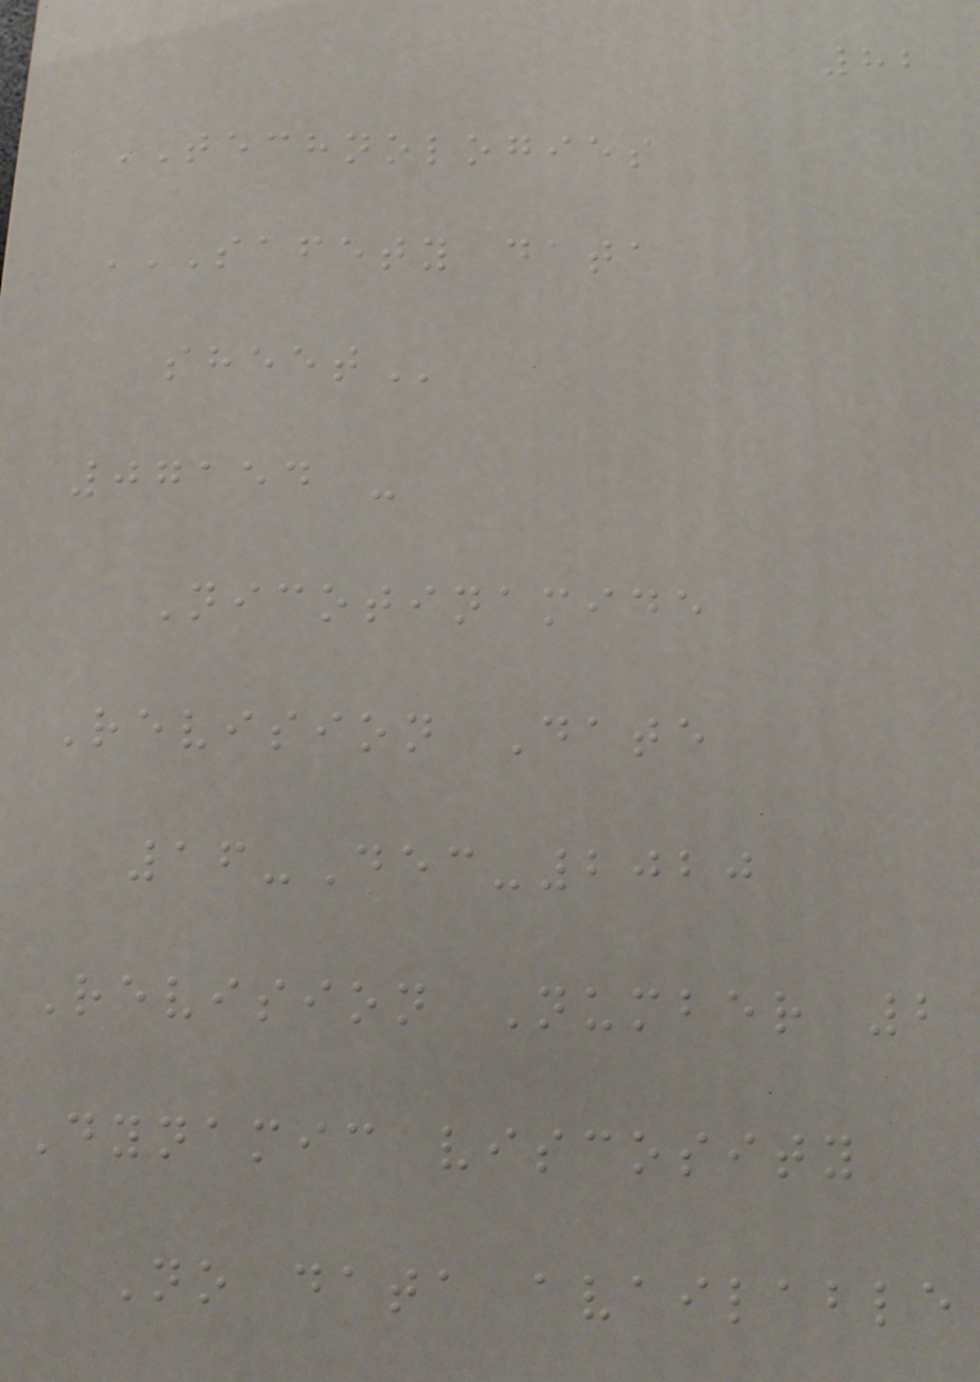82
TECHNOLOGIES
SAFETY DATA
SHEET
07154 -
Nicotinamide
Revision Date
16-Dec-2020
Revision Number 2
Dynamic viscosity
No data available
